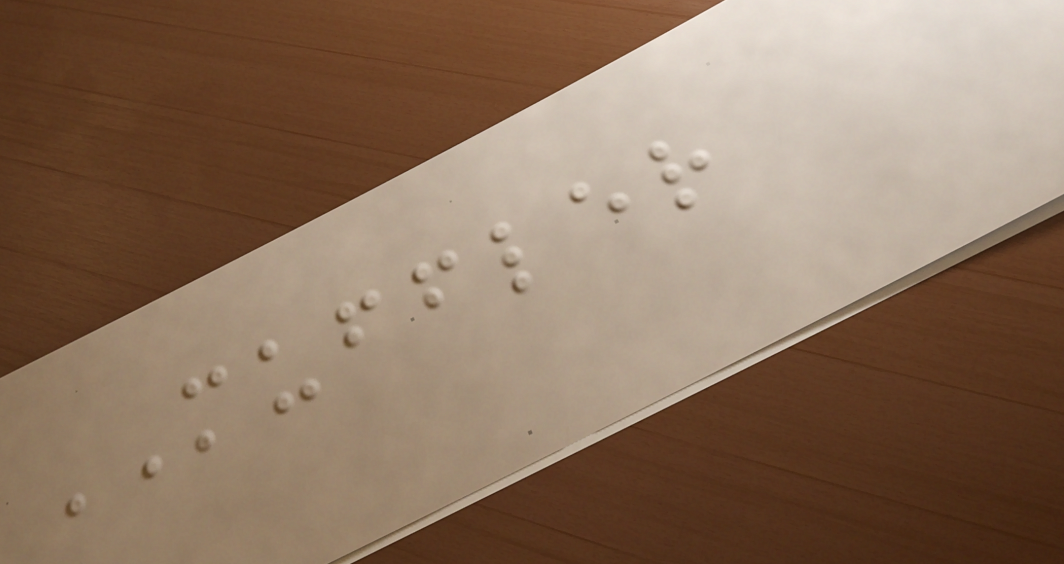MUFFLER
